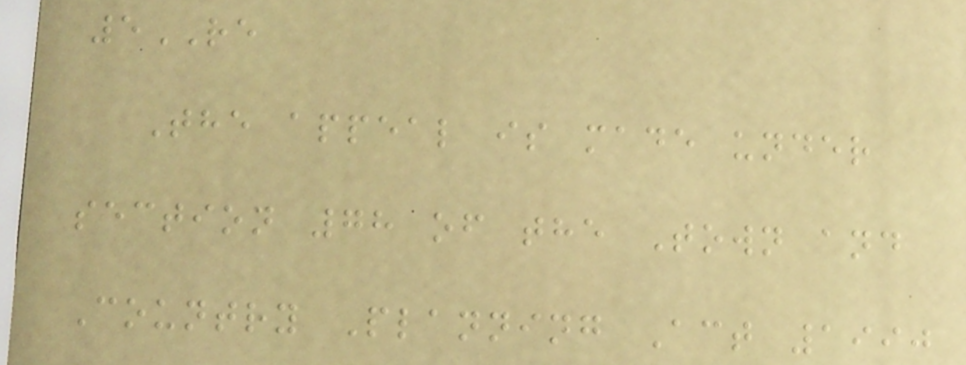5RE
The appeal is made under
section 78 of the Town and
Country Planning Act 1990
